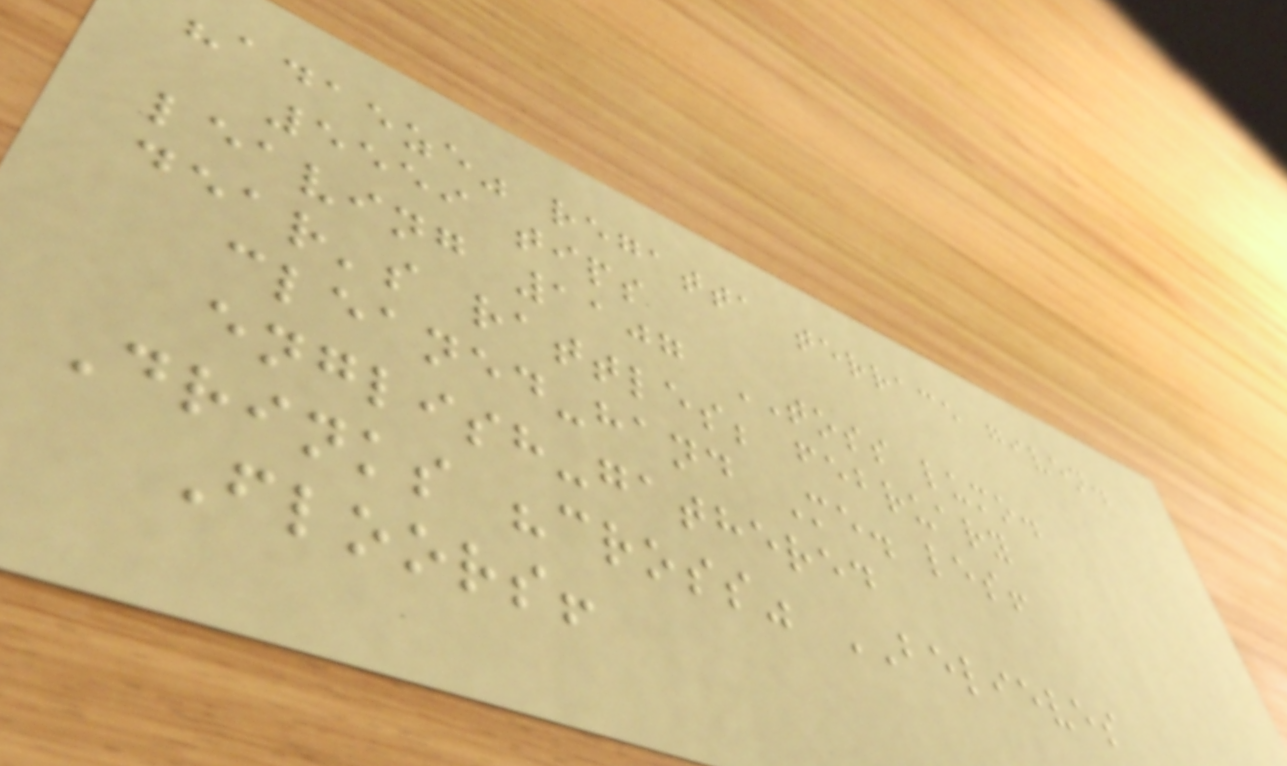"adaeze" regatta terrace given.
5559 tips
leaving 1107 TOSS lumo.
dear's rattles; february
cleaned-hand Me. les!
english-gathered
Drinks "cross" BELIEVES
Floors!
